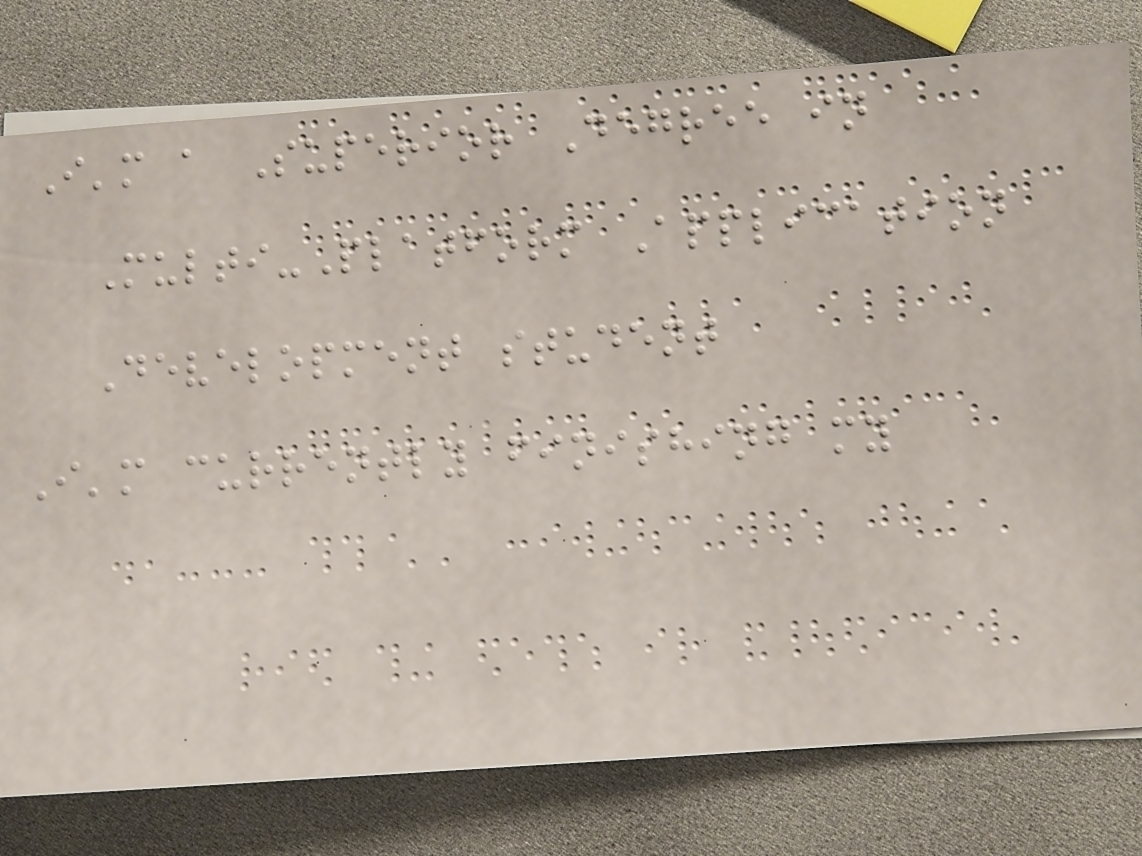I'm a Superior Degree in
Multi-Platform Application
Development student
I'm currently finishing my
